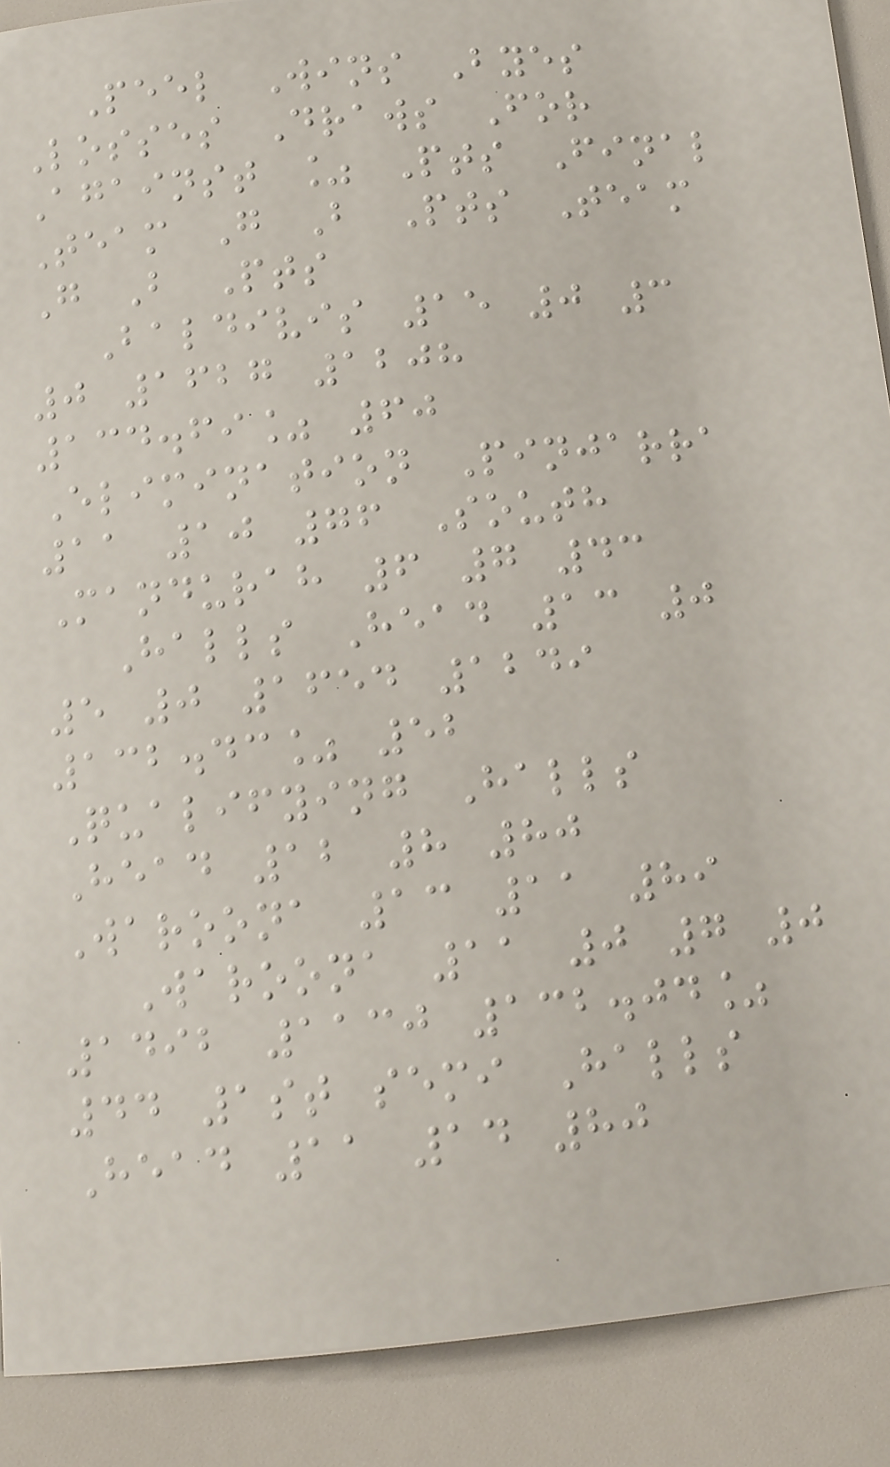Peel Wins Byes
Losses Draws For
Against % Pts Final
Team G B Pts Team
G B Pts
Baldivis 15 0 3
0 1627 1208
134.69% 60
Elimination Pinjarra
11 10 76 South
Mandurah 6 7 43
Halls Head 13 0
5 0 1654 1249
132.43% 52
Qualifying Halls
Head 12 8 80
Waroona 13 11 89
Waroona 11 0 7 0
1492 1130 132.04%
44 1st semi Halls
Head 11 14 80
